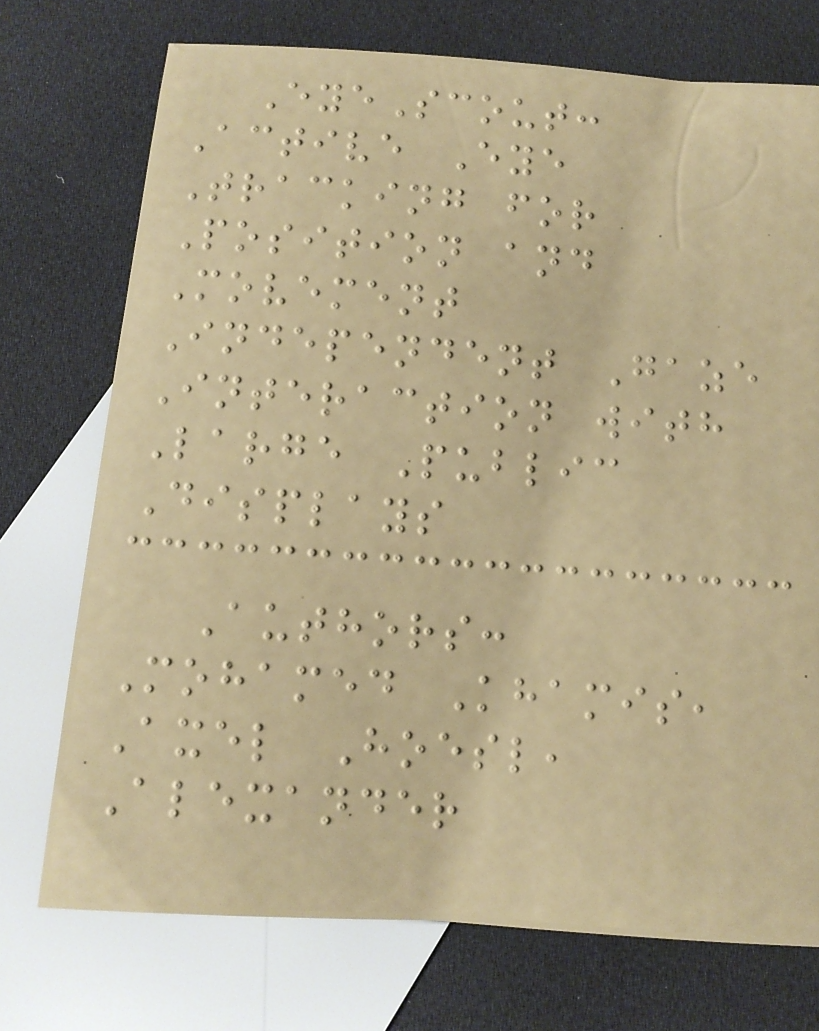EyeScout:
Active Eye
Tracking for
Position and
Movement
Independent Gaze
Interaction with
Large Public
Displays
Authors:
Mohamed Khamis,
Axel Hoesl,
Alexander
